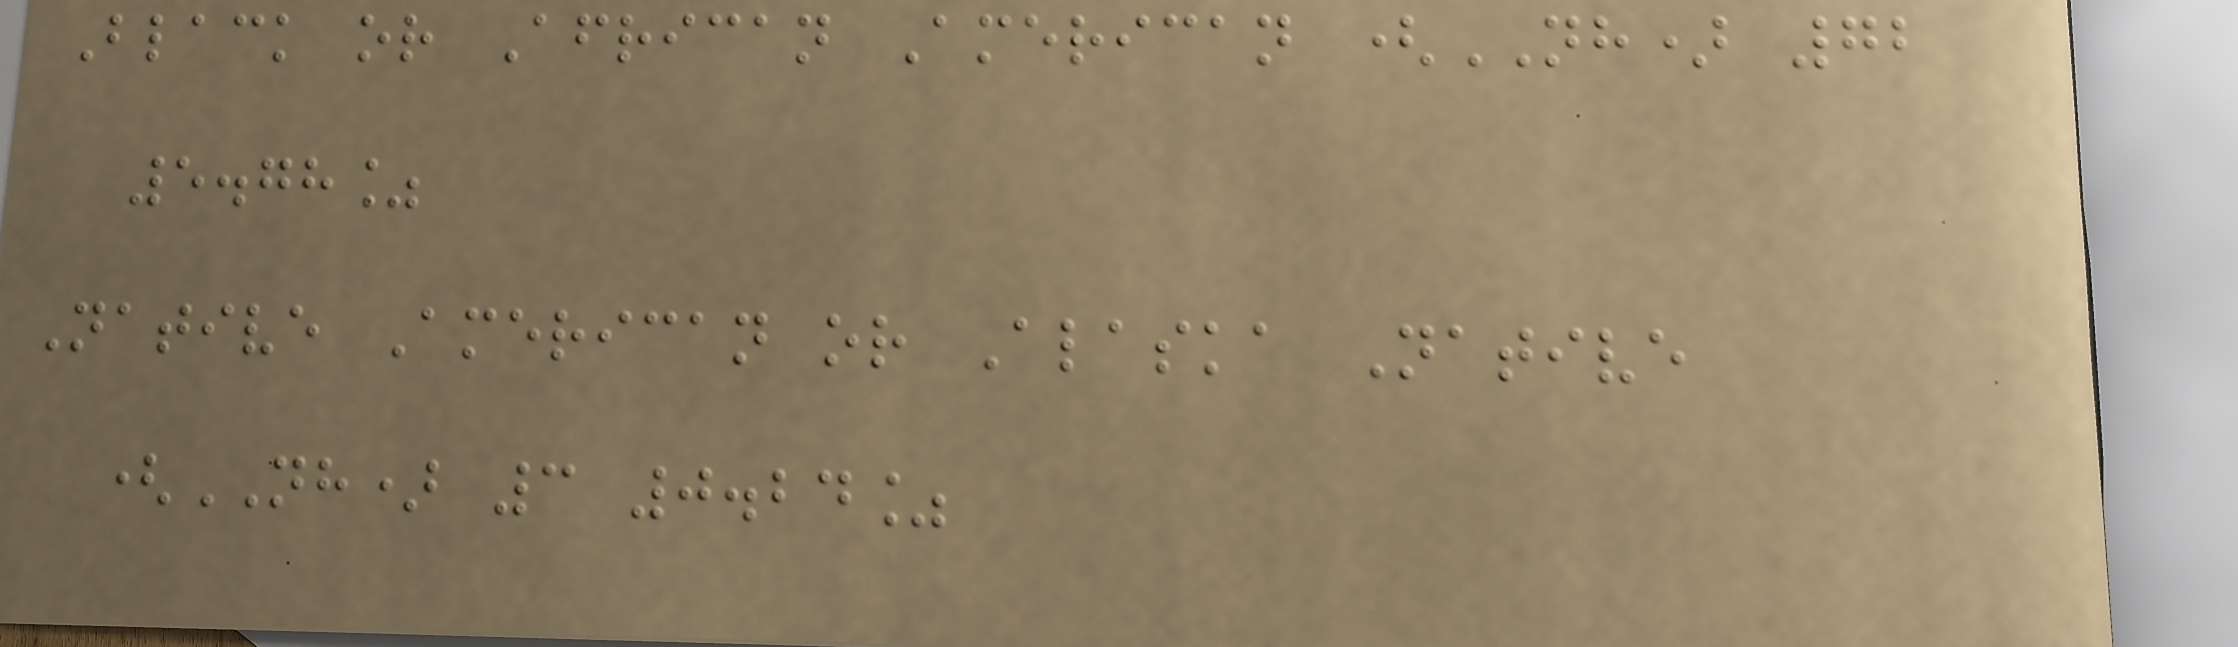Black or African American (NH) 72
5.78%
Native American or Alaska Native
(NH) 3 0.24%
